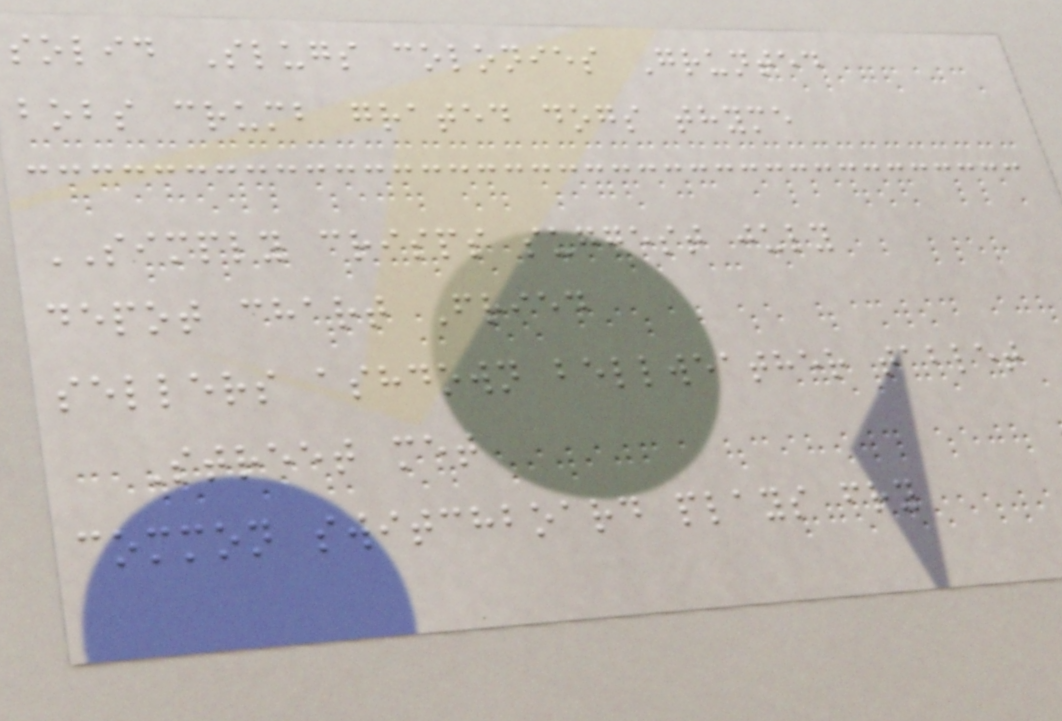solid Slugs colonies Grunted
bobs crumb grated dogs thyme
SIMPLY crisps suggest july
depot chart Fried
sellers ashdown bellweather tablet
Street met
common switchboard plays fry
